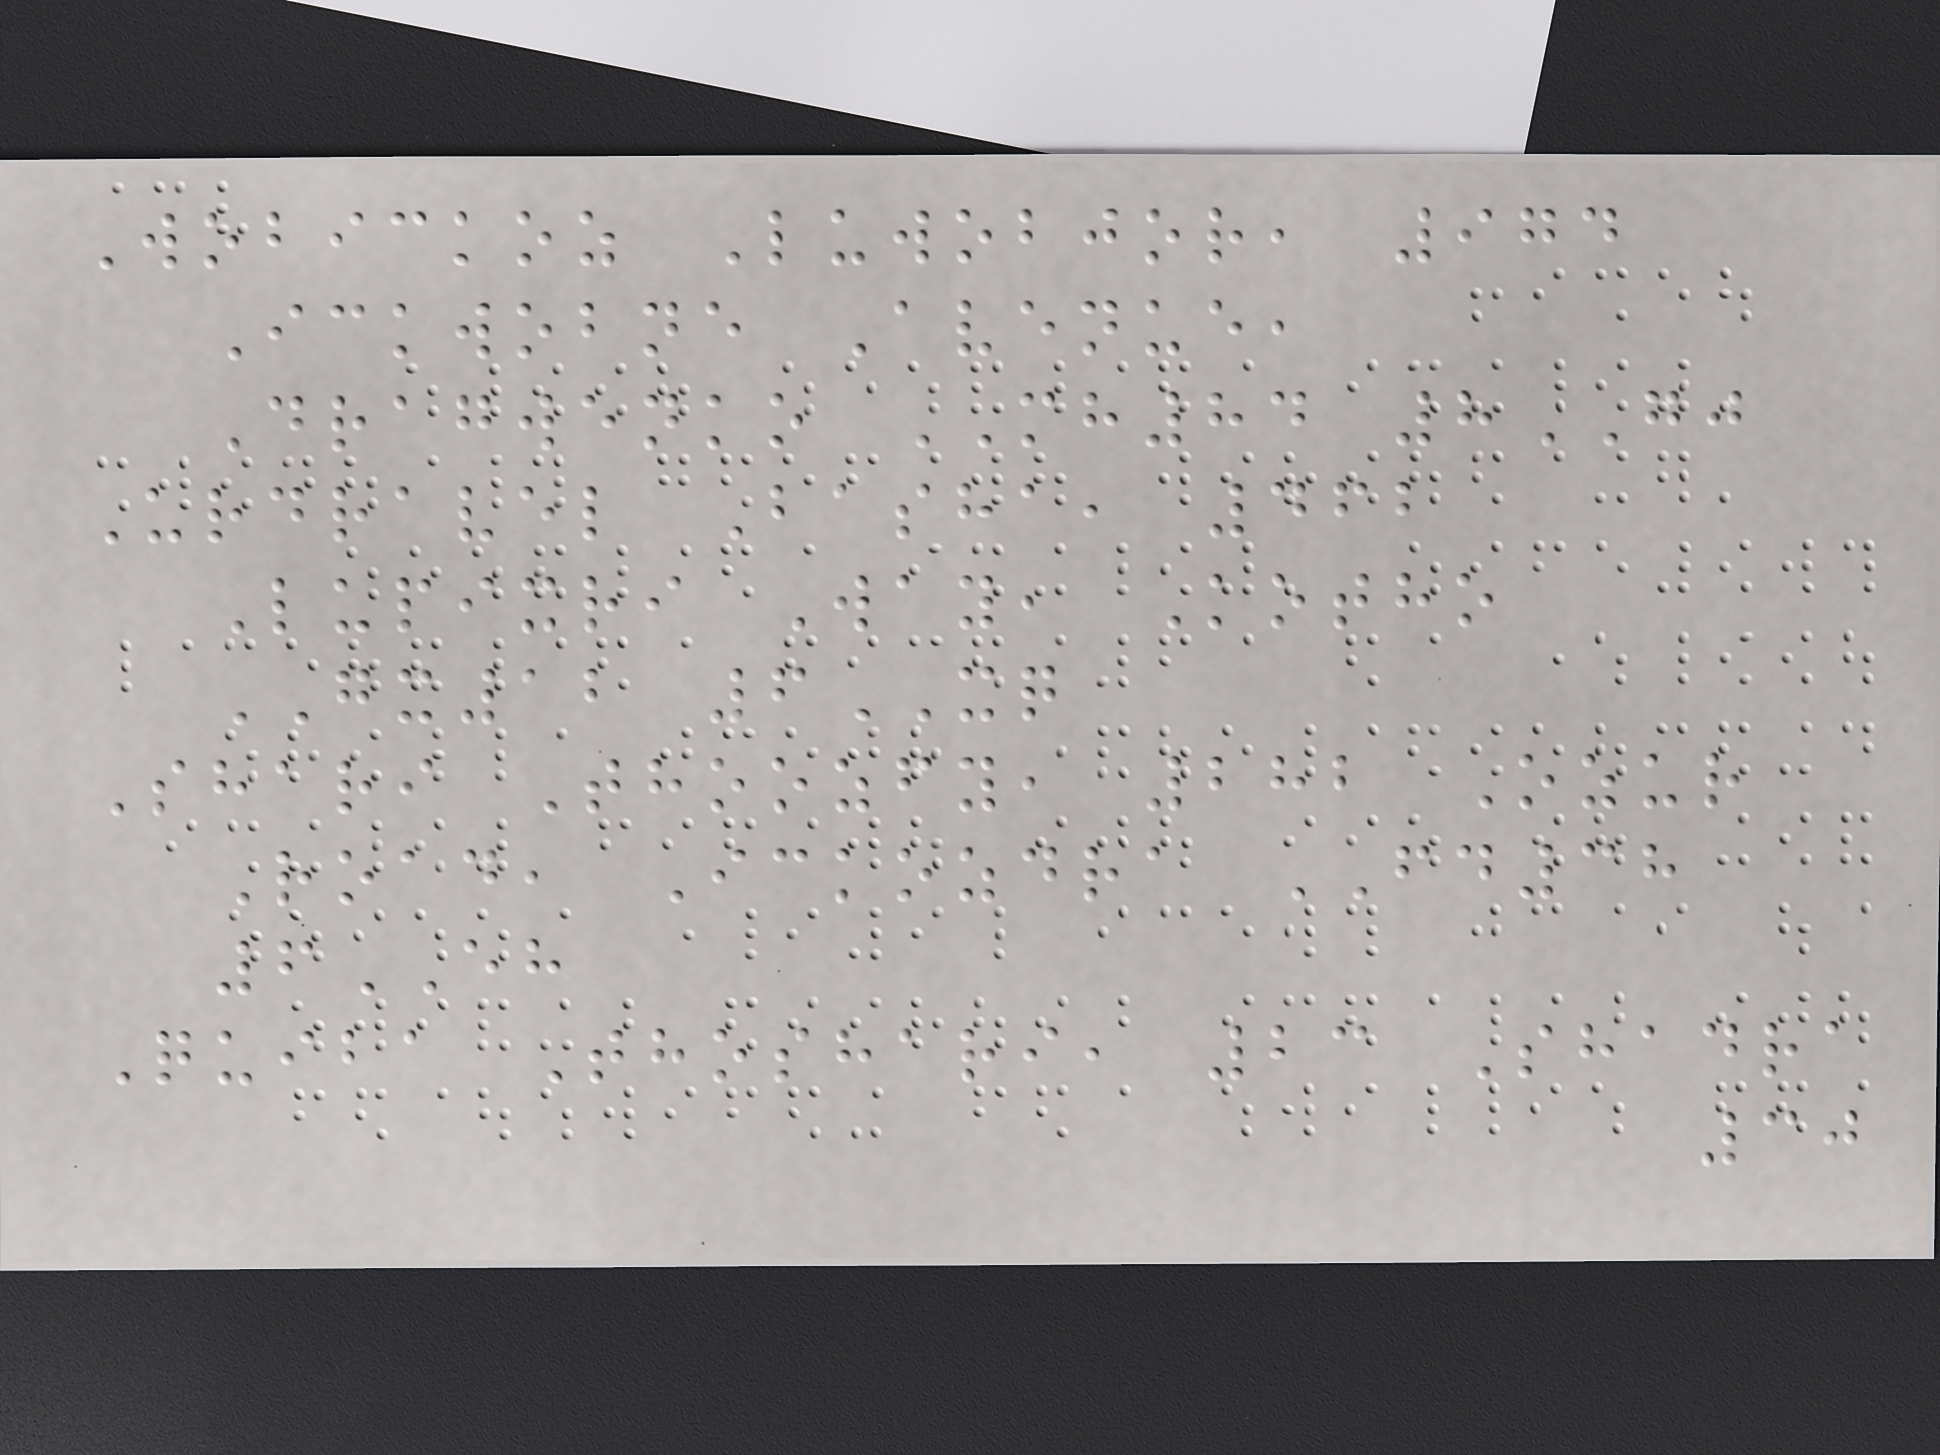Wobickoz Luwobjor, 974
Ickwobne Avenue,
Dragwenko MH84 8GJ
Urdravel Basha, 462
Lupixri Way, Kotho
GX12 6XQ
Shari Thoozfy, 282 Ozur
Road, Ickozdra FD38
6EH
Quiba Thoshari, 23 Shadra
30
